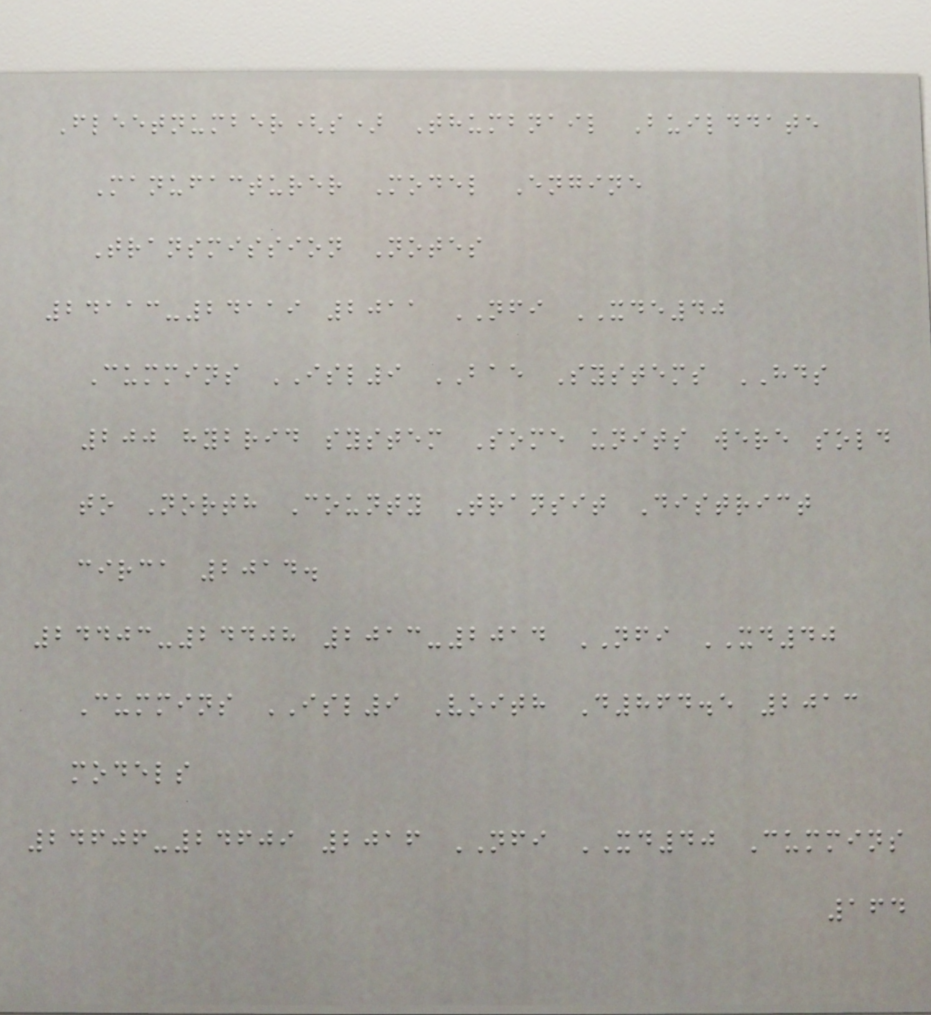Fleetnumber(s) Thumbnail Builddate
Manufacturer Model Engine
Transmission Notes
24113-24119 2011 NFI XDE40
Cummins ISL9 BAE Systems HDS
200 hybrid system Some units were sold
to North County Transit District
circa 2014.
24403-24408 2013-2014 NFI XD40
Cummins ISL9 Voith D864.5 2013
models
24606-24609 2016 NFI XD40 Cummins
164
